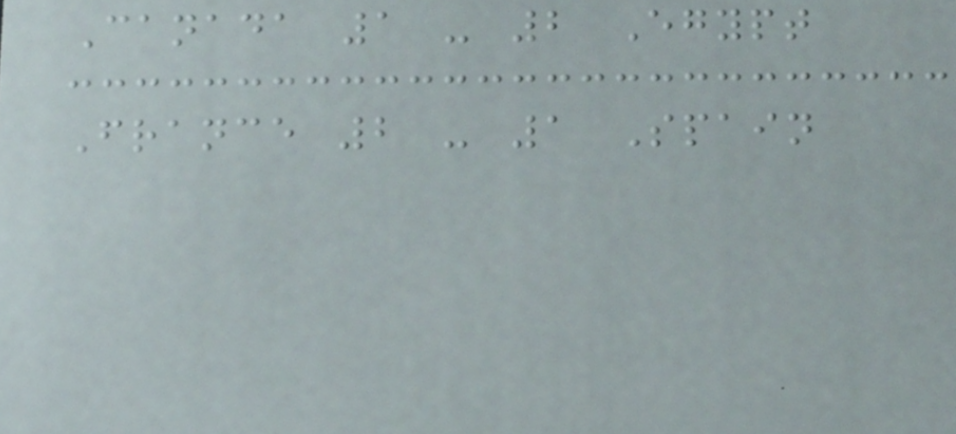Canada 1 - 2 Egypt
France 2 - 1 Spain
